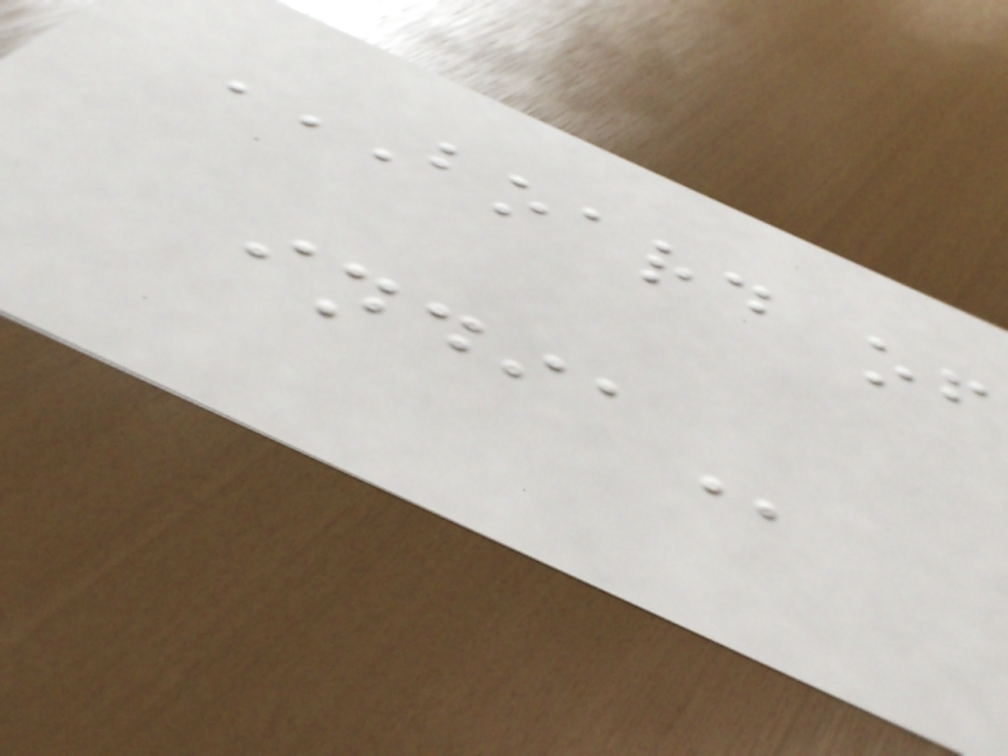BOARD OF
INDIA
